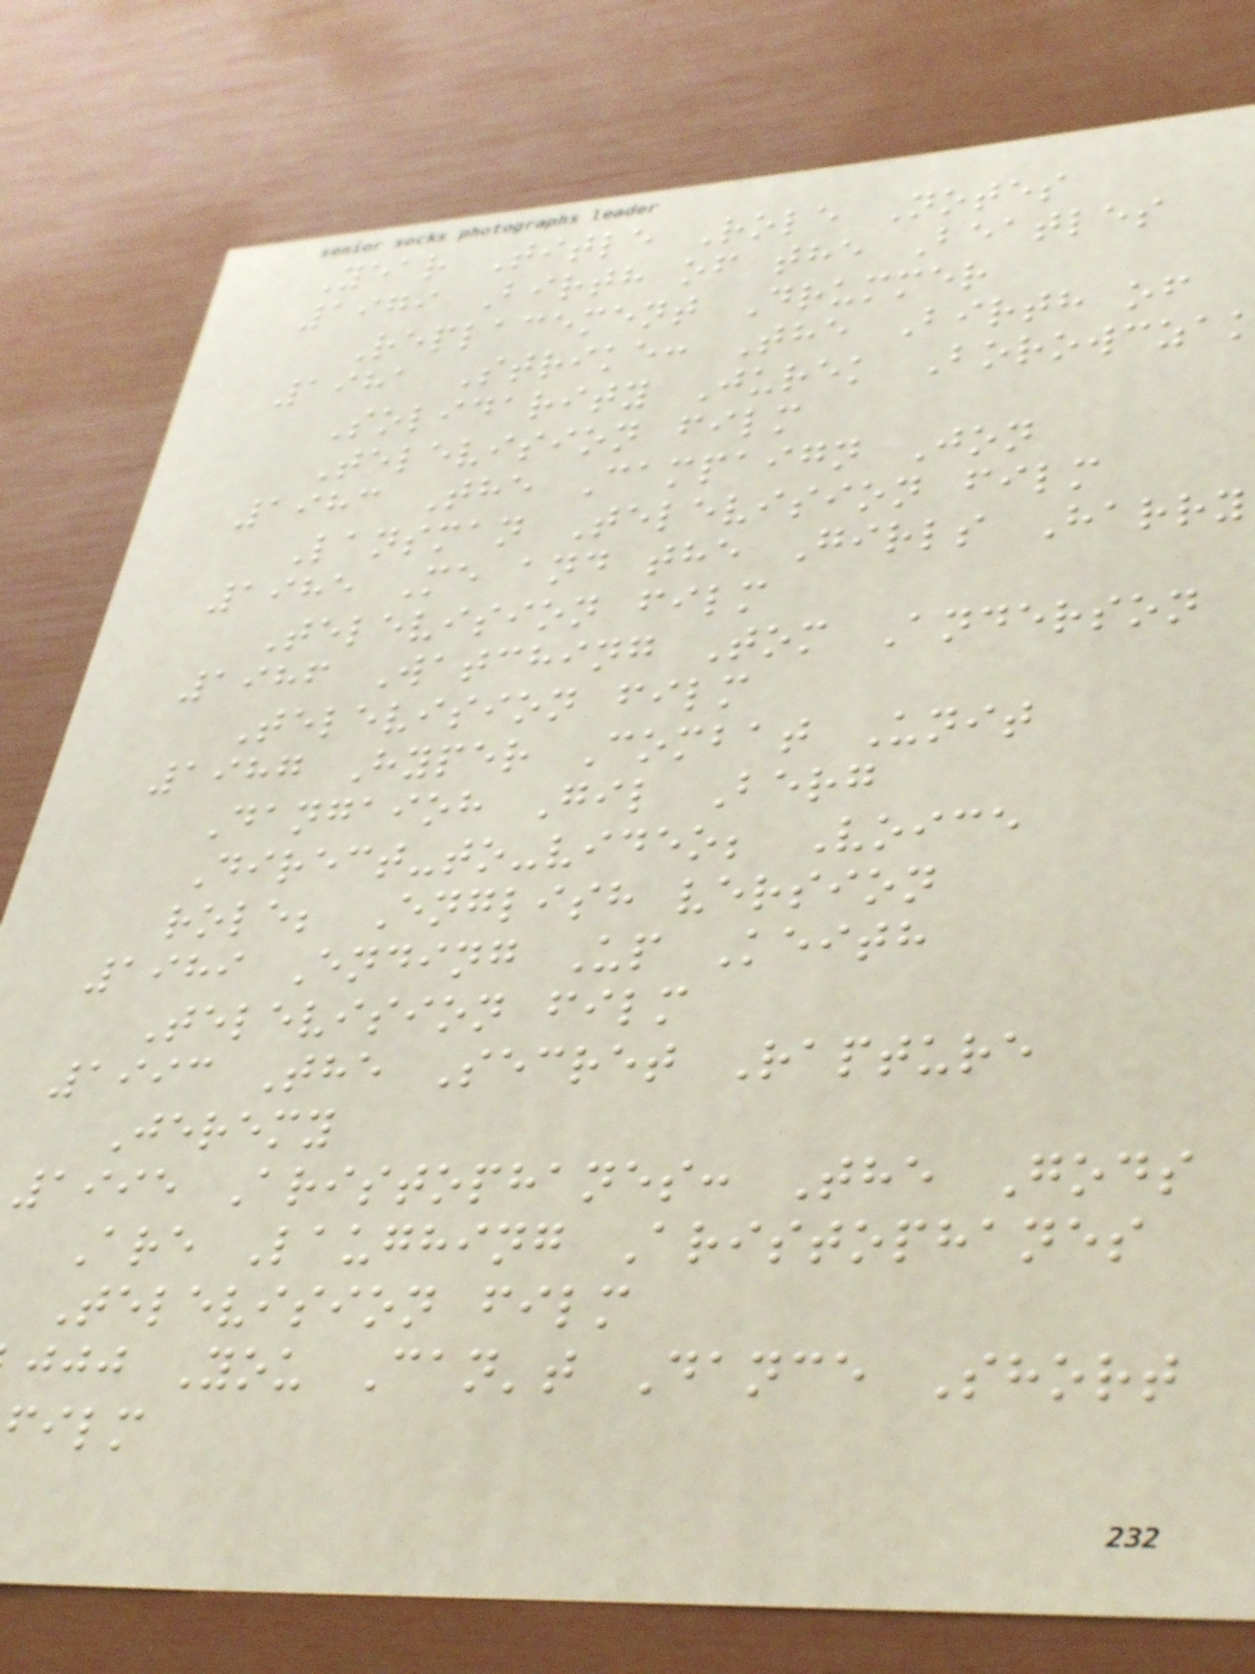Year Title Role Notes
1979 Birth of the Beatles
Replacement Drummer
1981 Strike: The Birth of
Solidarity Jurek Borowcza
Television film
1983 The Campaign Jon
Lansman Television film
1985 Me and the Girls Harry
Television film
1986 Watching Tom Anderson
Television film
1987 Hyper Combat Unit
Dangaioh Gil Berg
Direct-to-video; Voice
role; English version
1989 Ending Up Keith
Television film
1993 The Secret Rapture
Jeremy
1995 Aristophanes: The Gods
Are Laughing Aristophanes
Television film
jjj You Can't Dance Short
film
